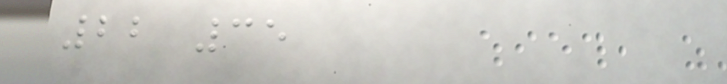22 35
